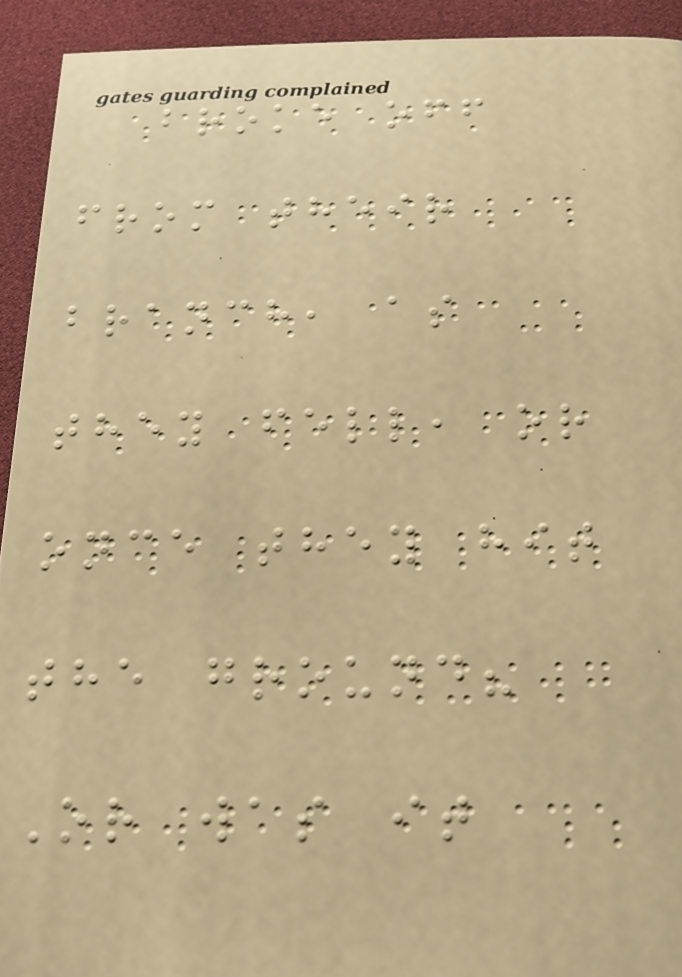broke off
from their
branch, as
they fell, or
once they hit
the ground?
Or was it
